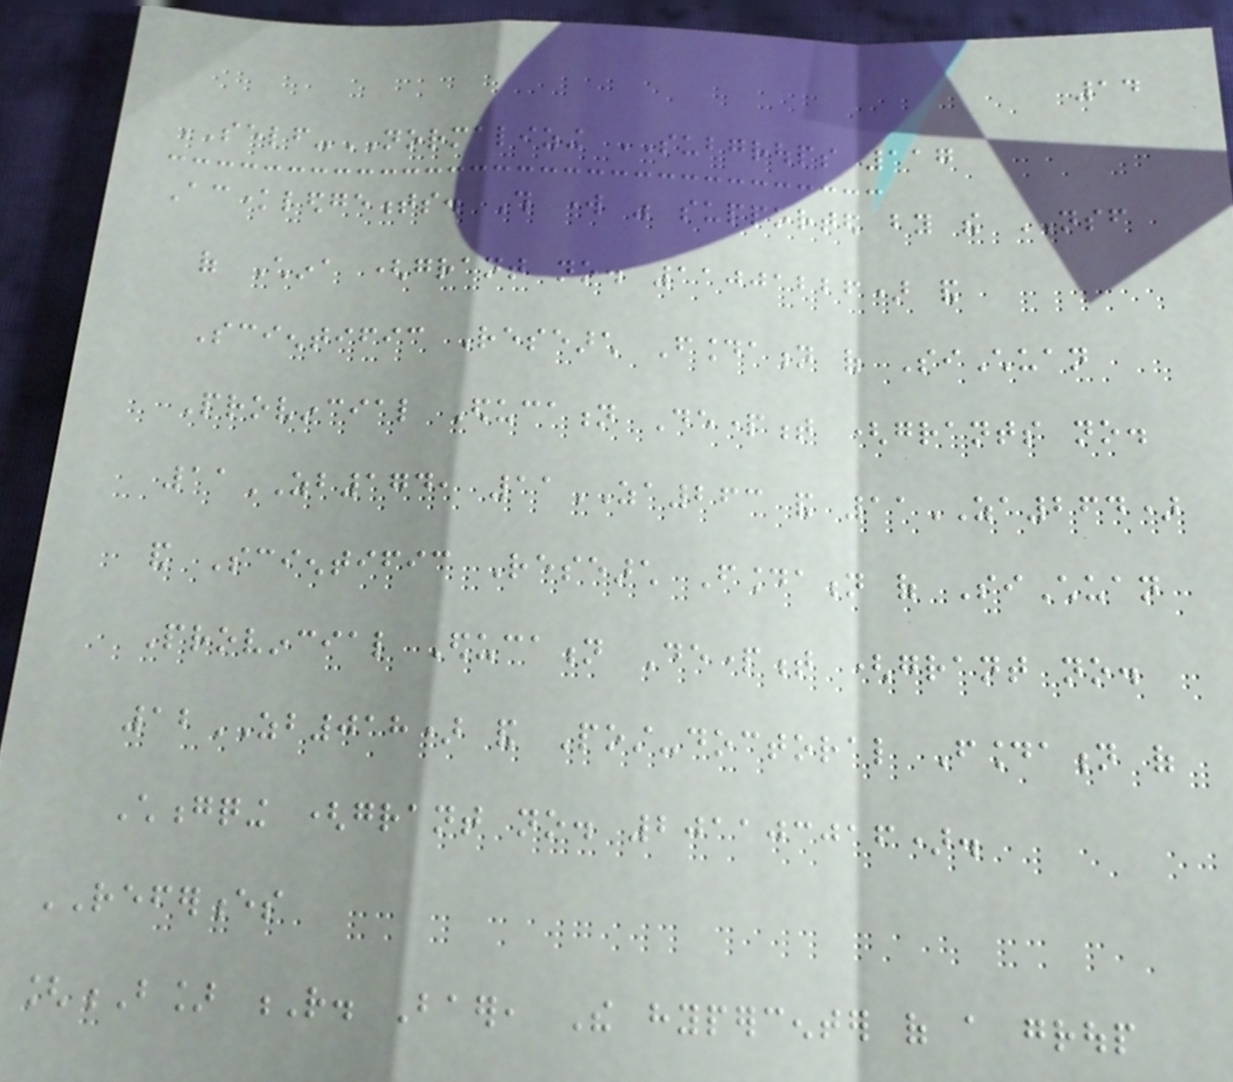14
SELF-NORMALIZING SUBGROUPS 117
Acknowledgements. This work was supported by the NSF
of China (grant no. 11001226) and
Scientific Research Foundation of SiChuan
Provincial Education Department (grants no.
11ZB174, 11ZA263 and 11ZA264)
and Scientific Research Foundation of SiChuan
Provincial Education Department (grant no.
12ZB018) and Post-doctoral Foundation of
Chongqing (grant no. 201103016).
REFERENCES
[B] R. Baer, The hypercenter of a group
